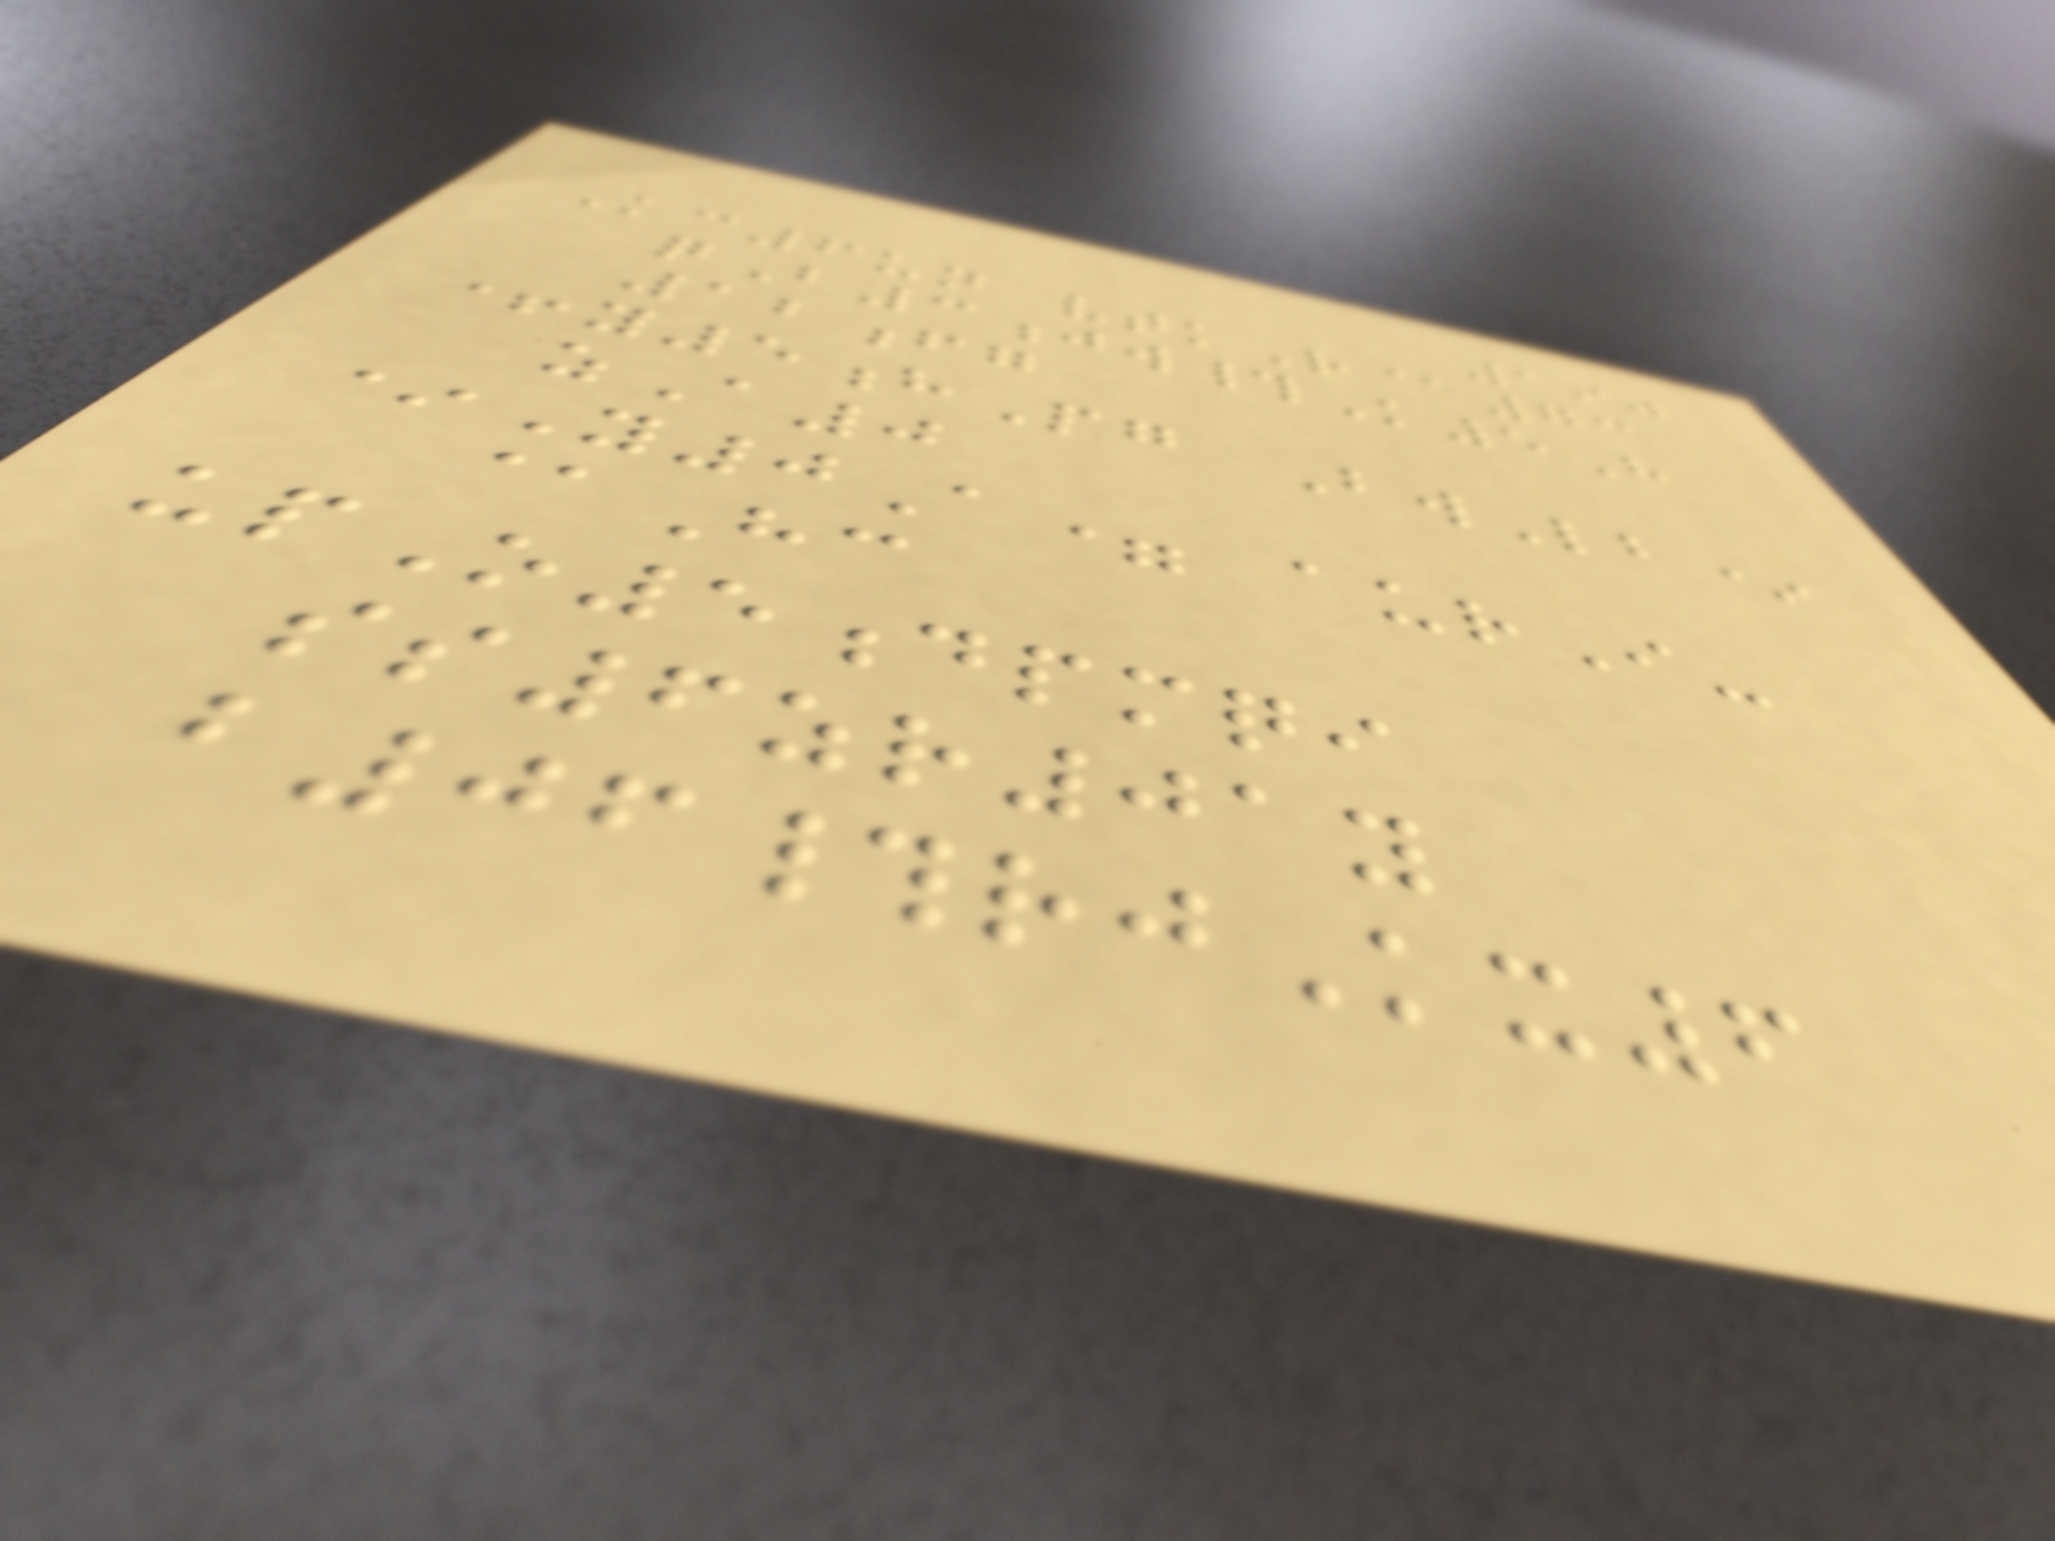190
Kc6un vtkR@73
qB3jw#K5H
12fg
+y5hPg BwLb*
zA0
*Y0A= aurI-
@Hc
upO5dpmqi
ss6zr01y
b06#rjKx6
